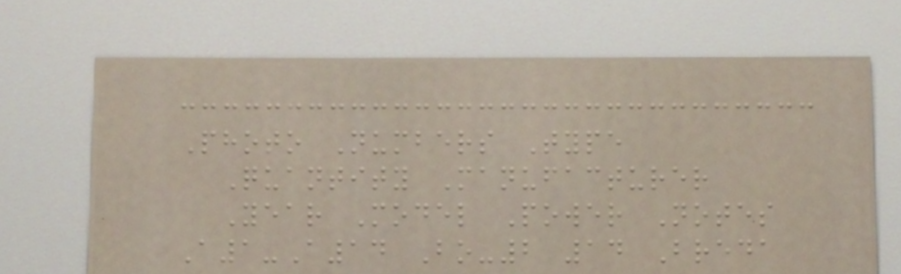Photo Numbers Type
Quantity Manufacturer
Year Model Power Notes
A1-A14 Bo-2 14 Breda
